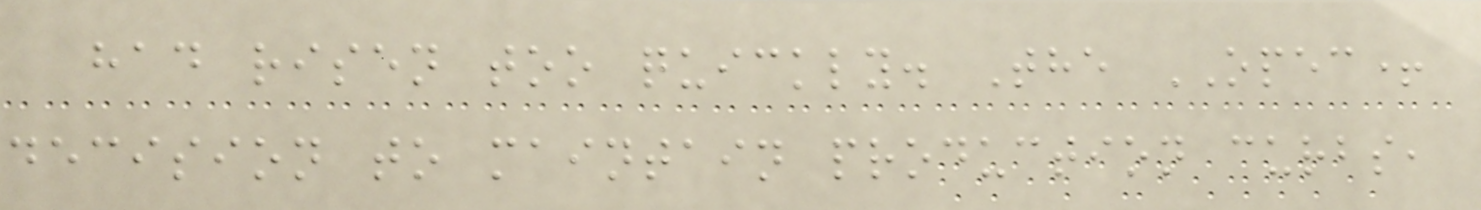had risen too quickly. The OPEC+
decision to maintain production curbs,
